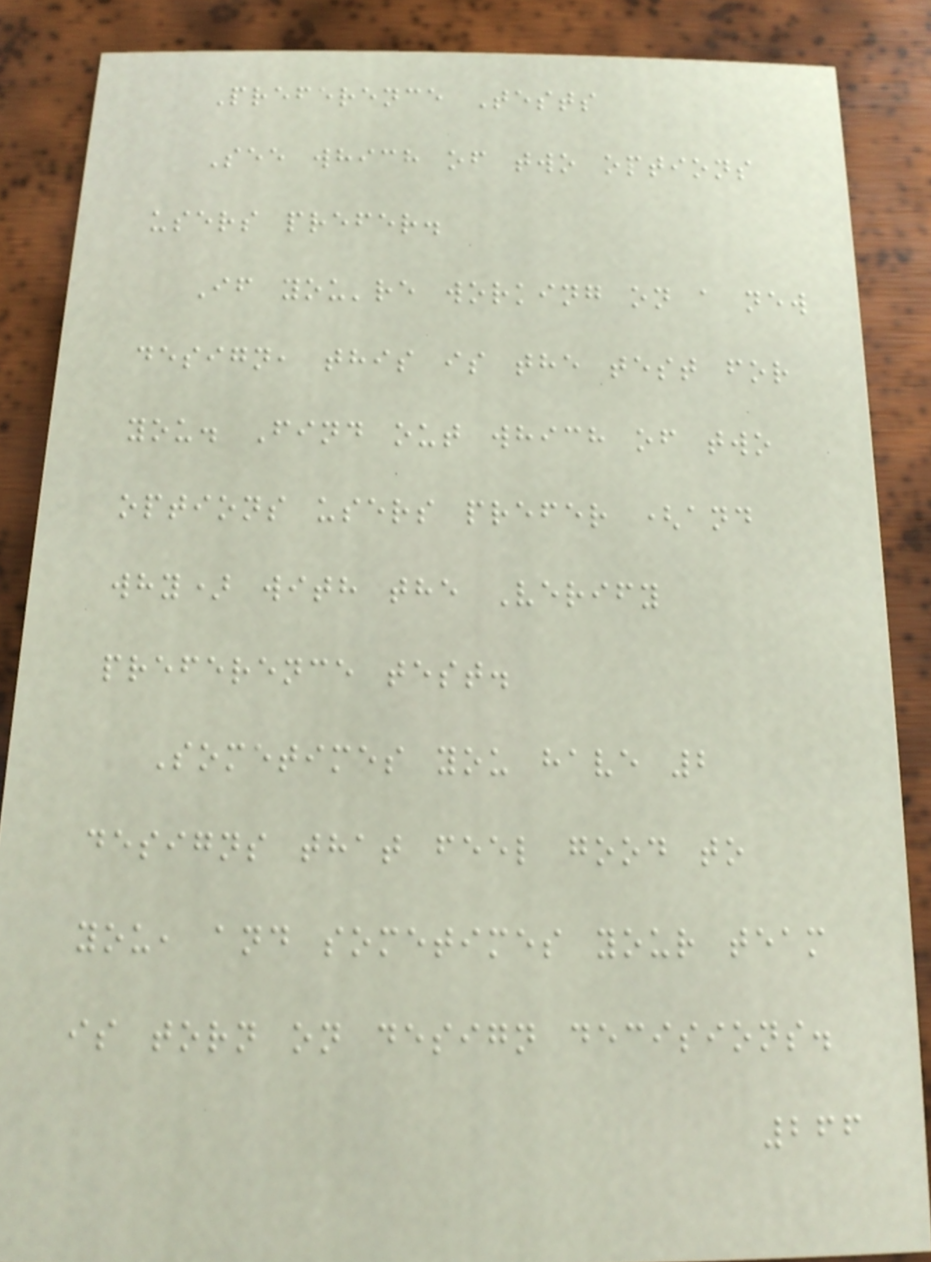Preference Tests
See which of two options
users prefer.
If you're working on a new
design, this is the test for
you. Find out which of two
options users prefer (and
why) with the Verify
preference test.
Sometimes you have 2
designs that feel good to
you, and sometimes your team
is torn on design decisions.
266
